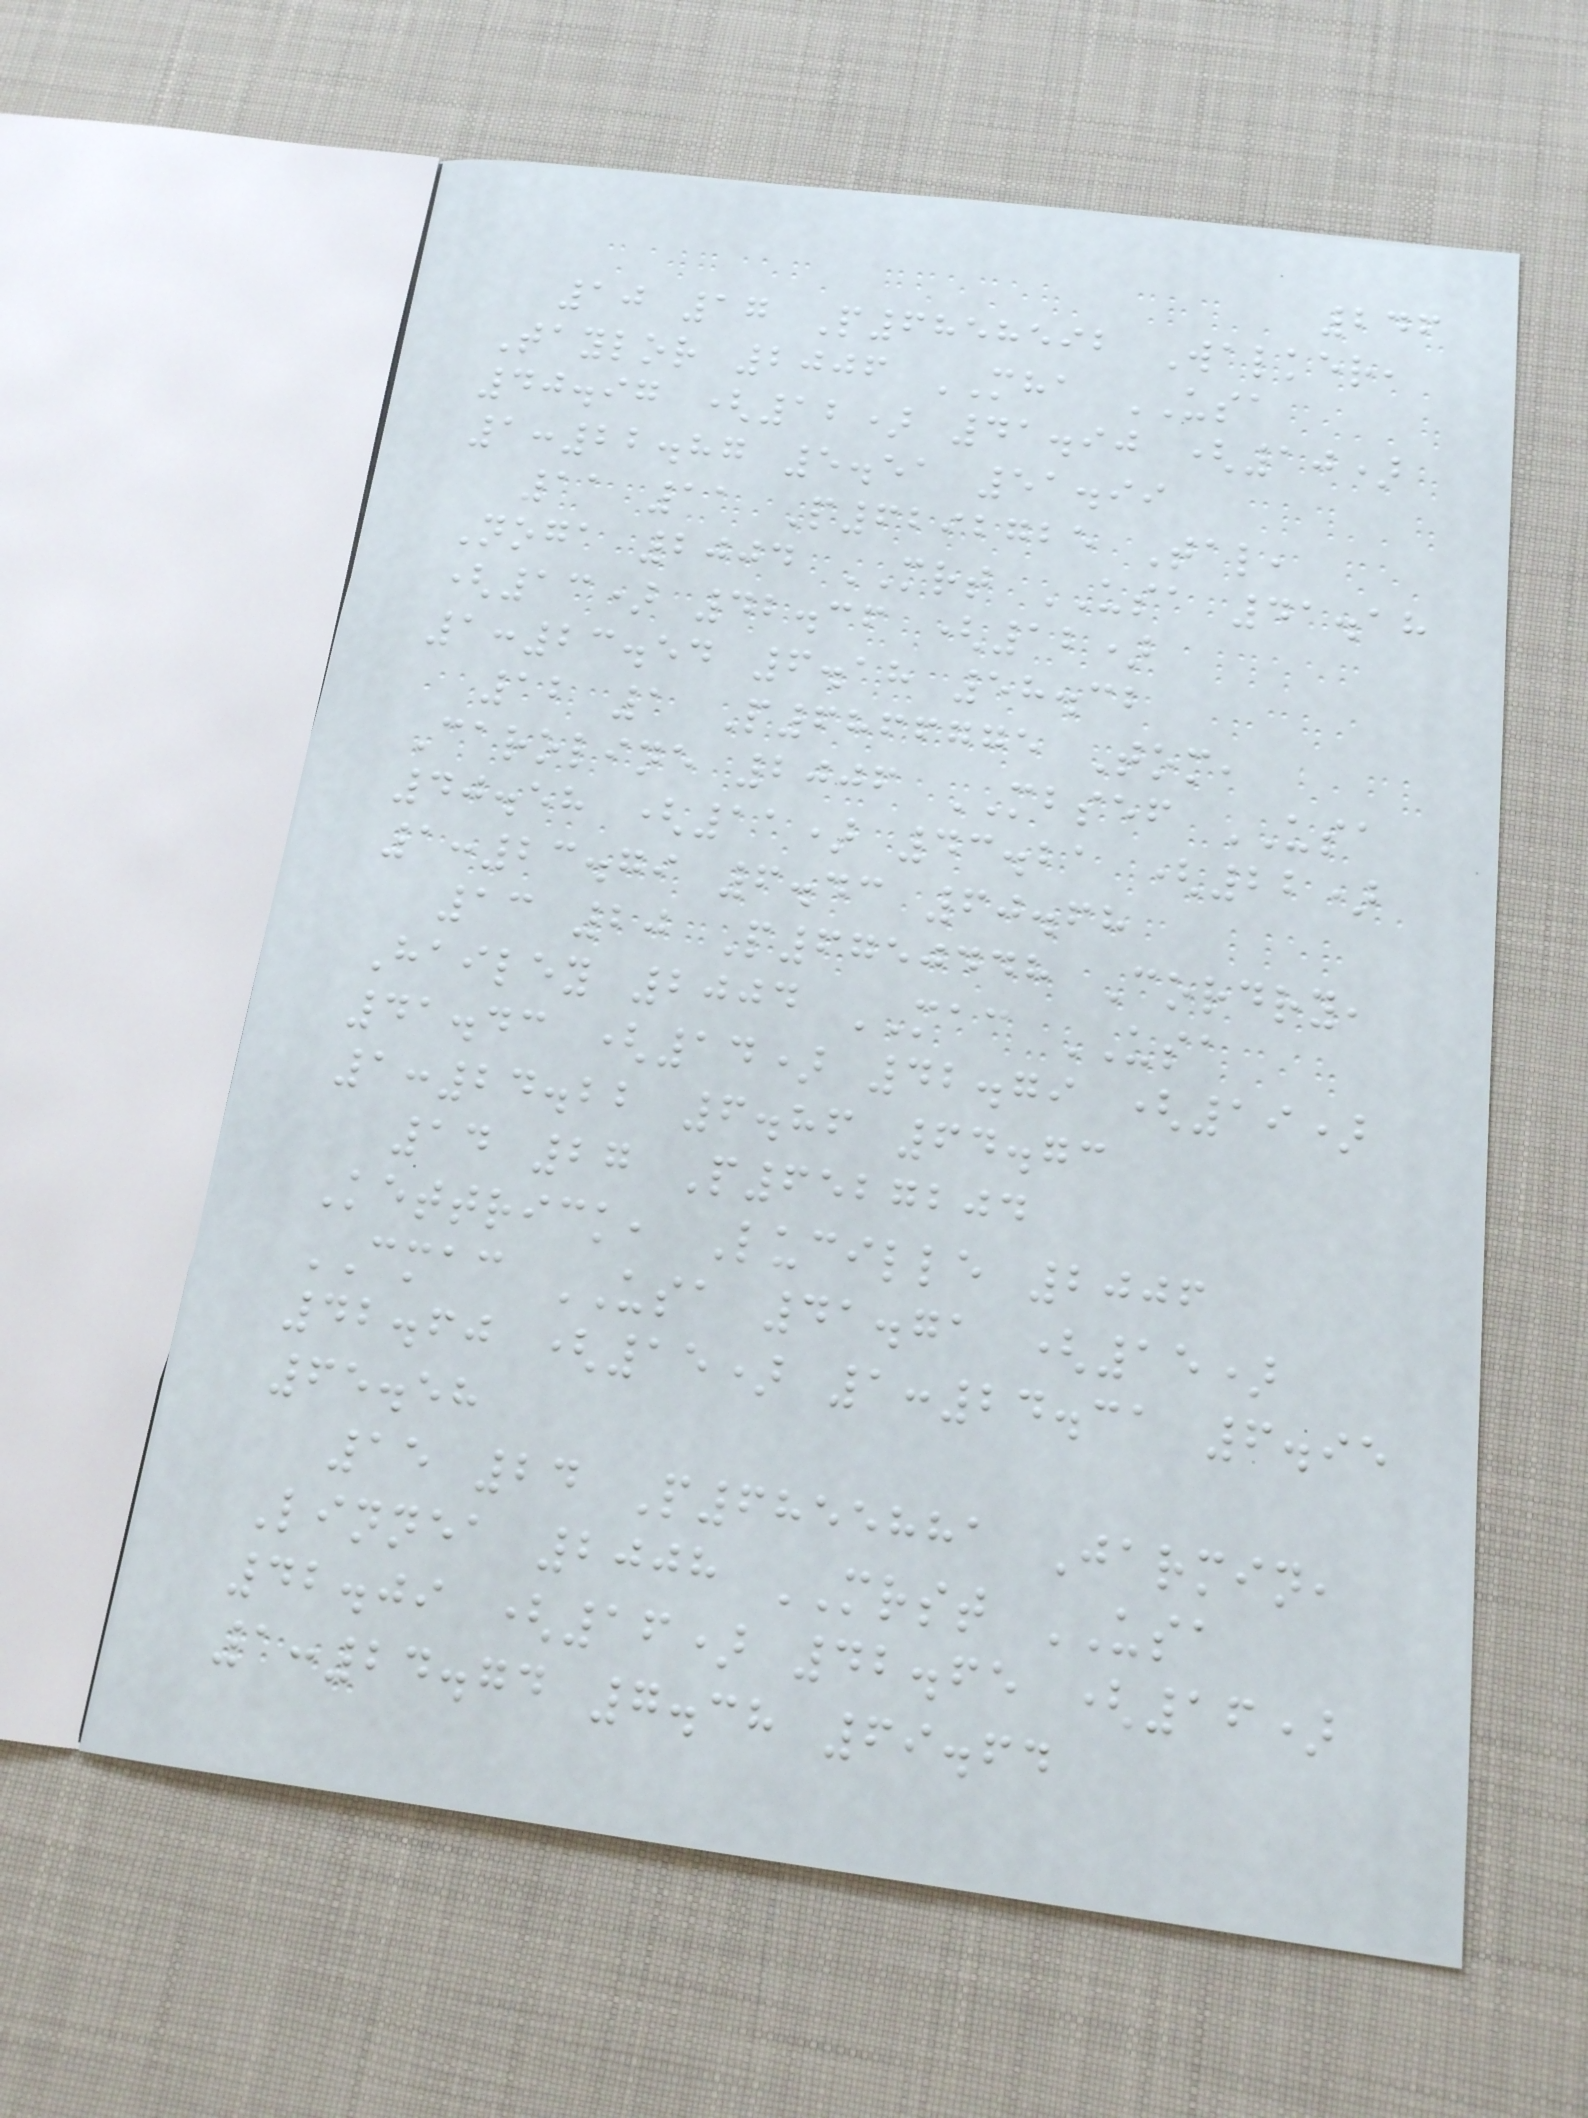246
10 17 P6858592 Walker,
Taylor 2006 MHA USA
40.97 (12) 41.90 (10)
1:22.87 5.51 51.99
11 11 P6292725 Tal,
Noga 2004 MRT USA 41.18
(13) 42.36 (12)
1:23.54 6.18 58.32
12 1 P6866775 Tom,
Caroline 2006 MBSEF USA
40.58 (11) 43.21 (22)
1:23.79 6.43 60.68
13 20 P6750448 Cordry,
Hailey 2004 MAC USA
41.43 (14) 42.79 (19)
1:24.22 6.86 64.73
14 27 P6527204
Kettrick, Lucille 2006
CMAC USA 41.71 (15)
42.60 (15) 1:24.31 6.95
65.58
15 24 P6855881 Jarmin,
Linnea 2008 MRST USA
42.09 (16) 42.65 (16)
1:24.74 7.38 69.64
